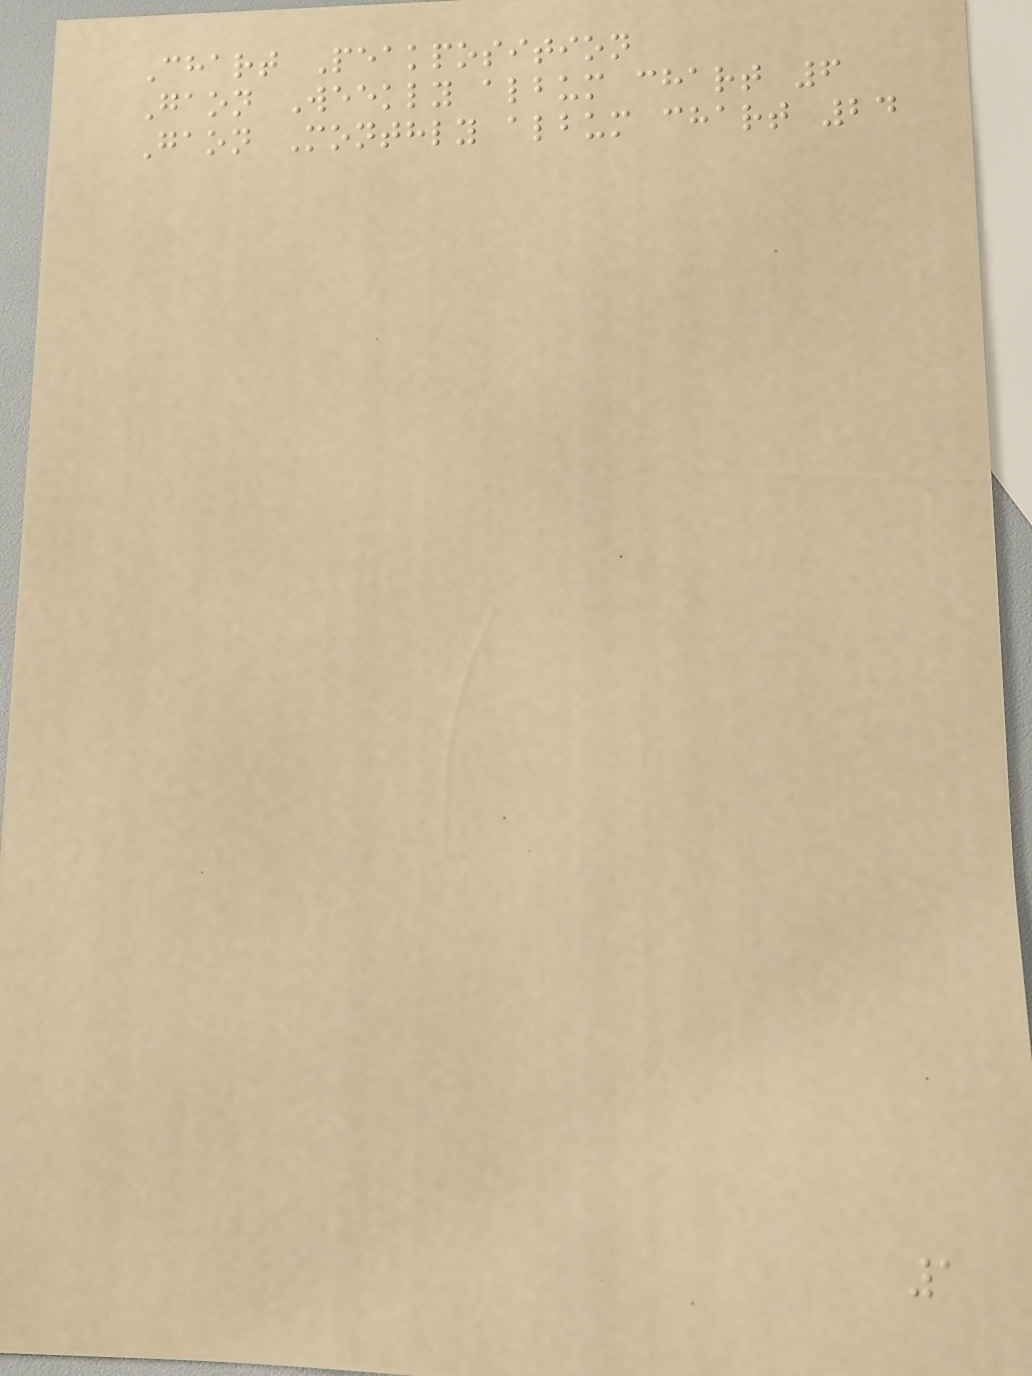Chart Peakposition
Gaon Weekly album chart 6
Gaon Monthly album chart 24
1
